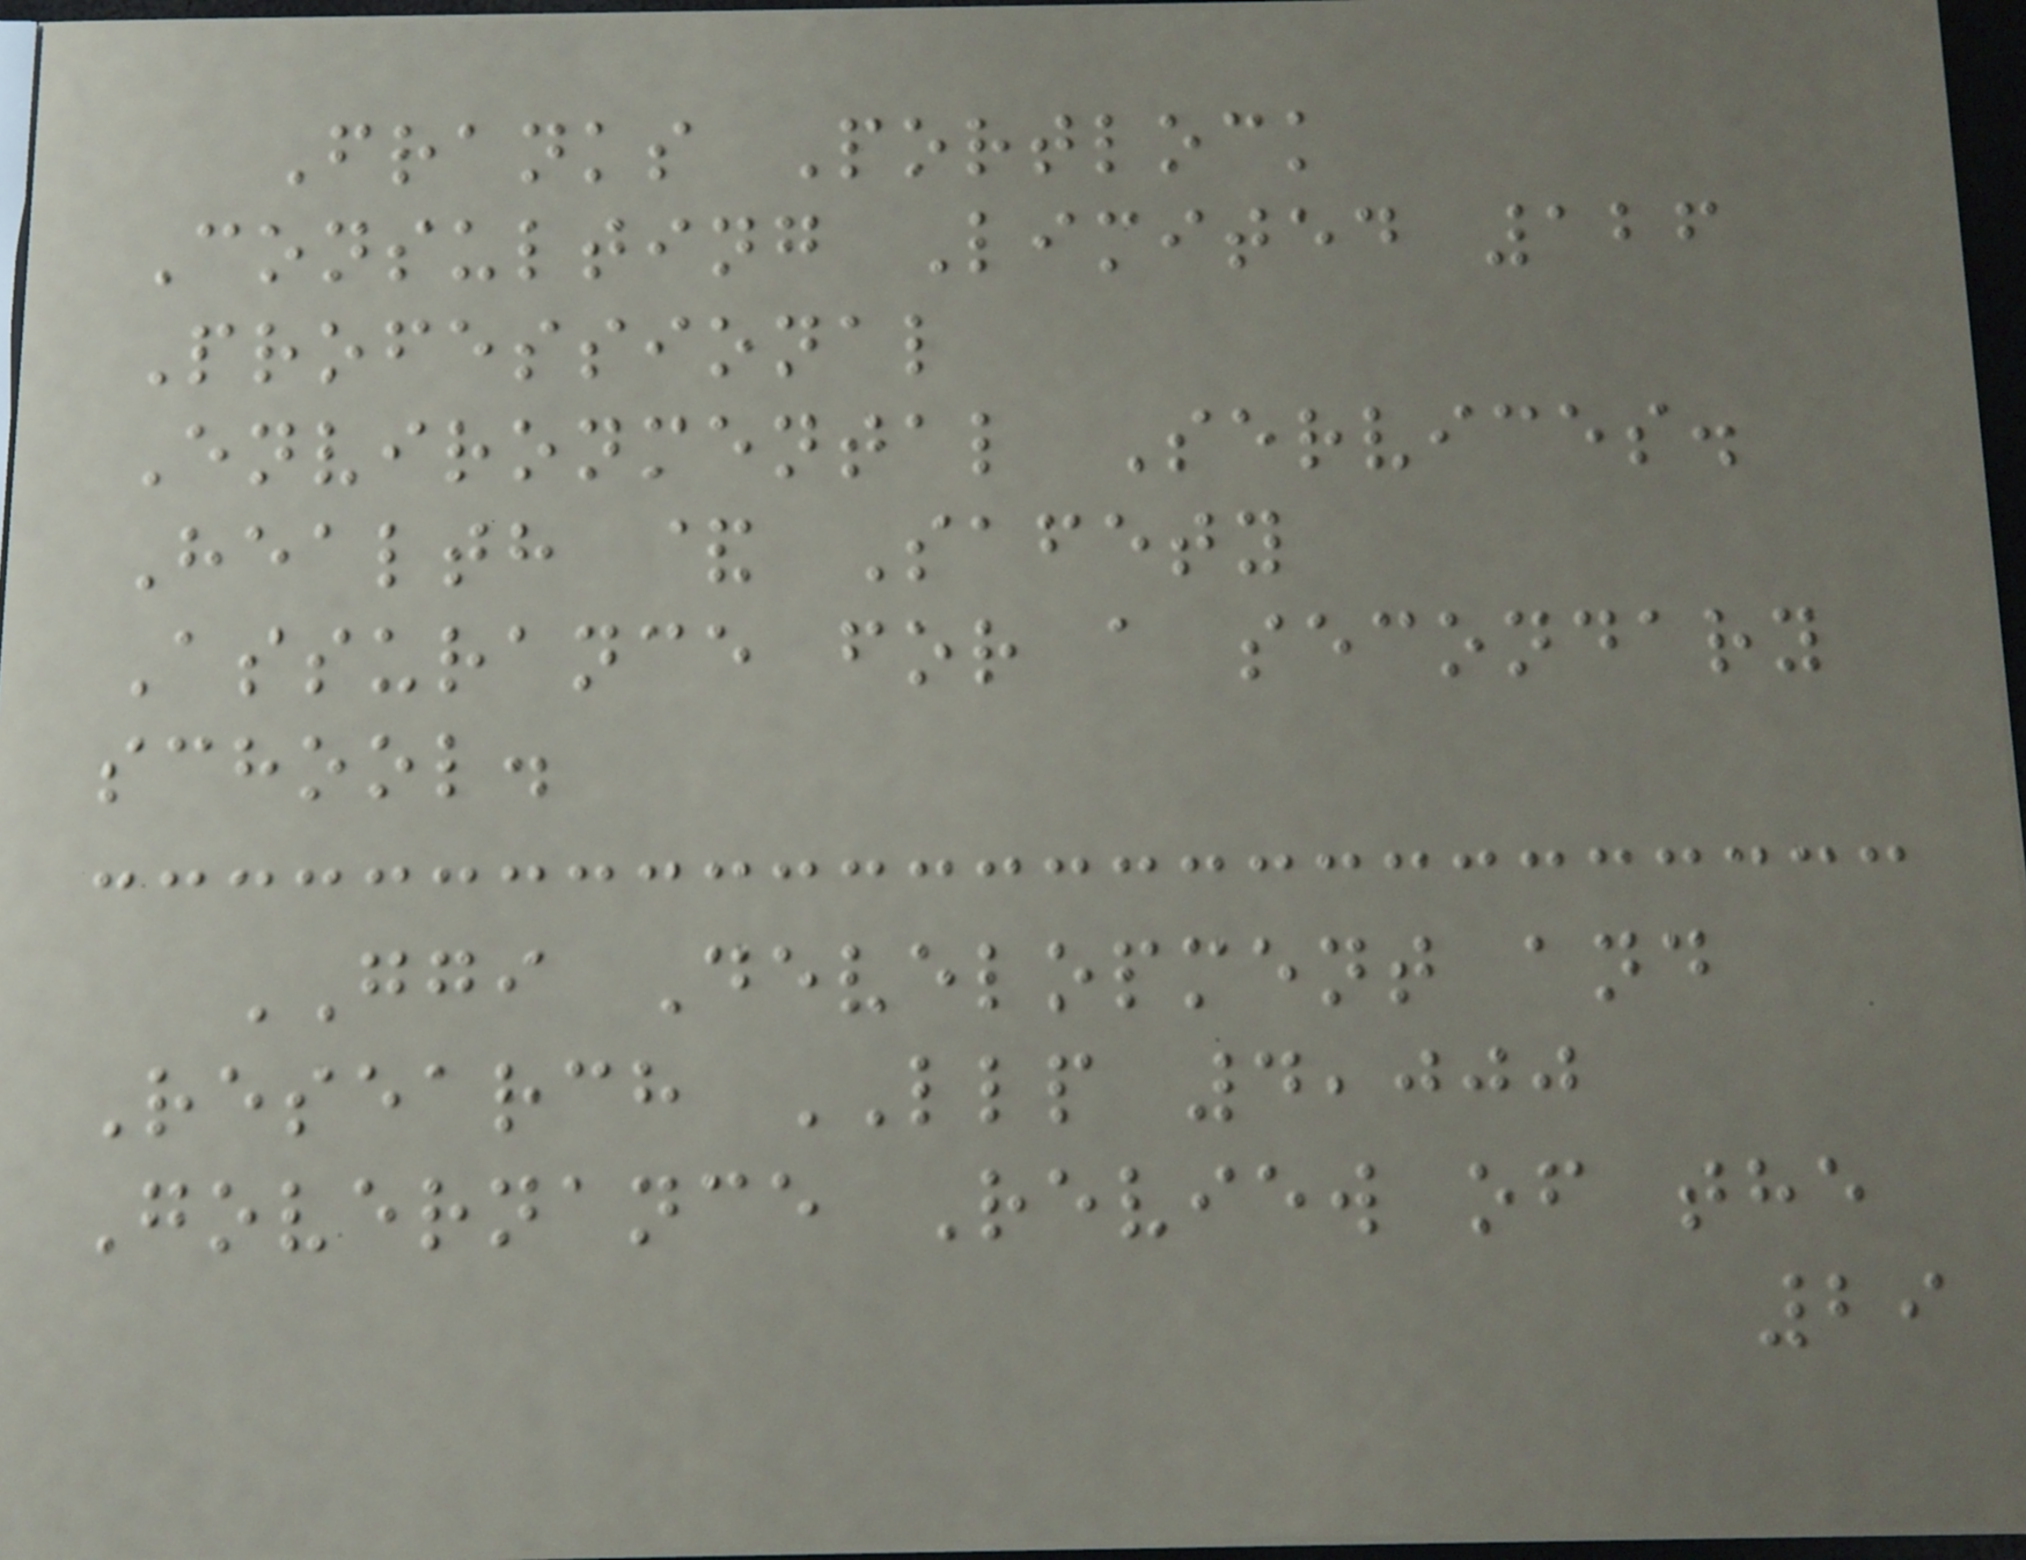Franks Portlock
Consulting Limited 126
Professional
Environmental Services.
Health & Safety
Assurance for a secondary
school.
GGI Development and
Research LLP 4,000
Governance Review of the
29
